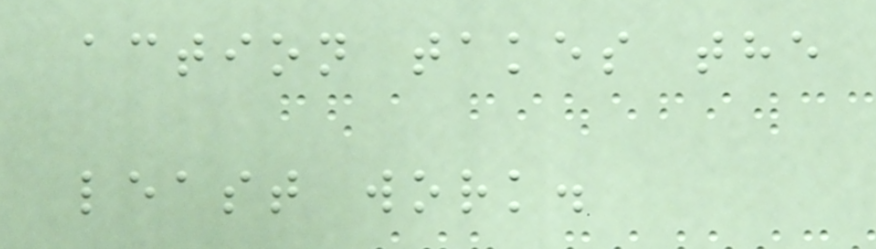action takes the
least work.
